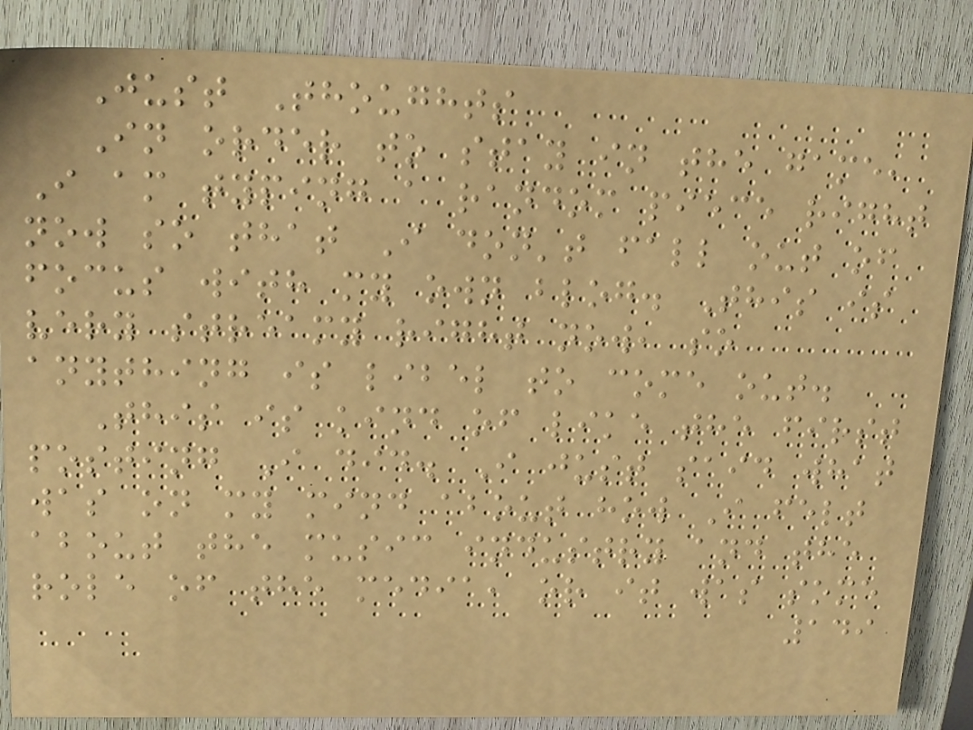Just Thoughts
In order to stay in the game,
I am typing a random piece right
now so that I don't fall out of
focus with my own blog. This is
very streamy right now, so
anything is libel to come out.
This is kind of like the first
posting I did. I just said what
was on my mind about how I felt
about the music industry and the
role of the media, or it was some
149
